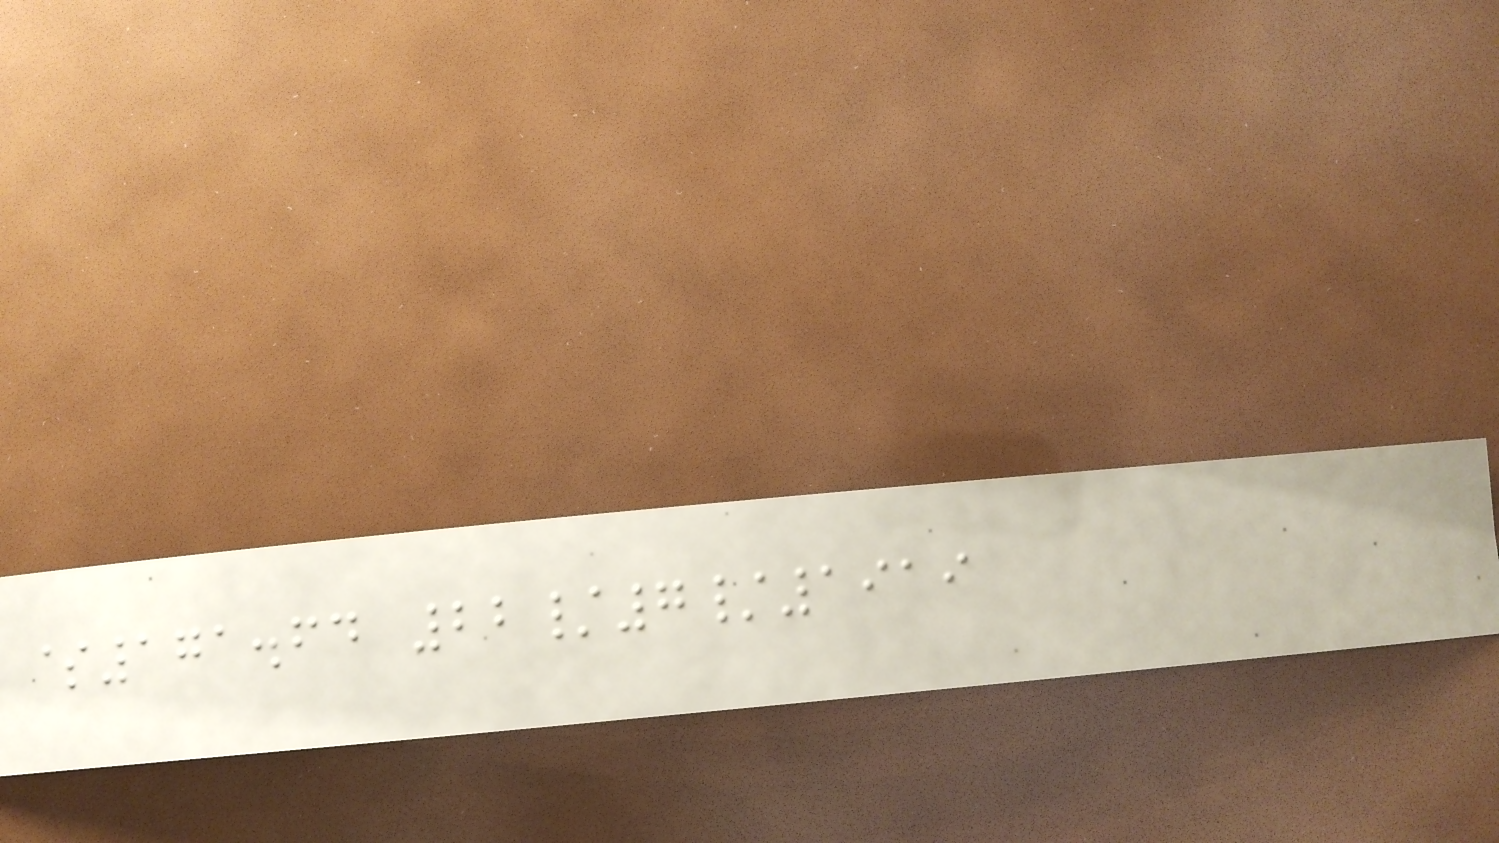$171.64 22/7/1919
